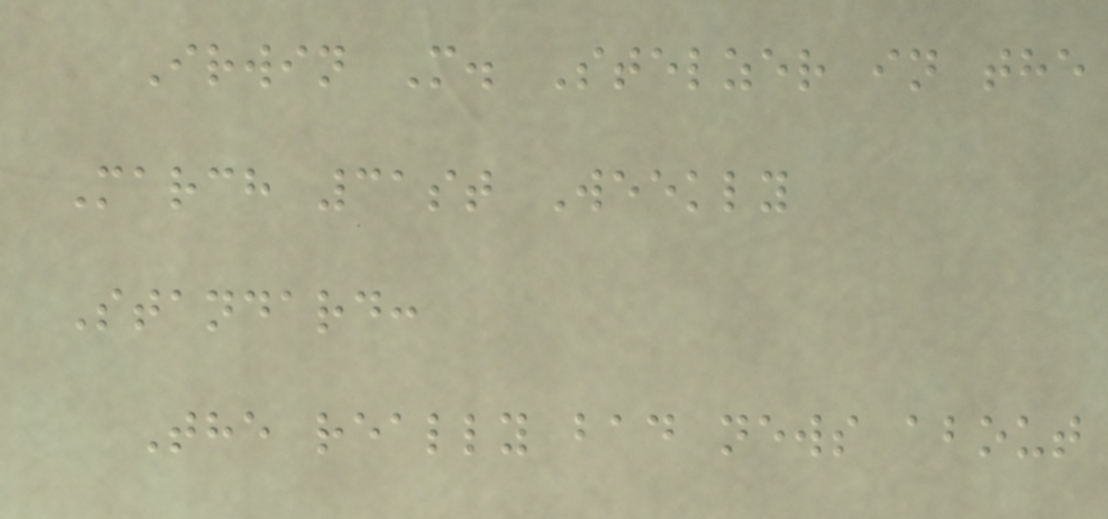Irwin M. Stelzer in the
March 31st Weekly
Standard:
The really bad news about
